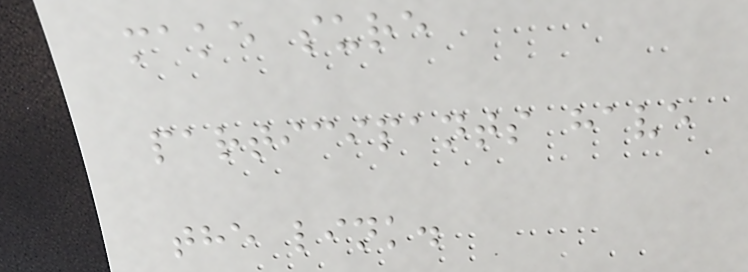make sure
participants have
the link.
